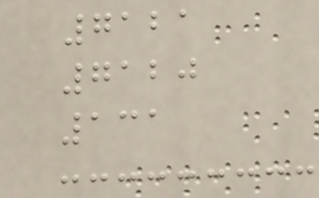7121
7120
131
